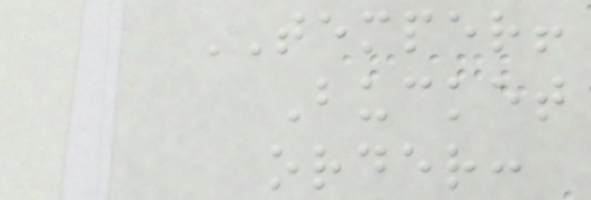TEMPER!
Bucket
order:
